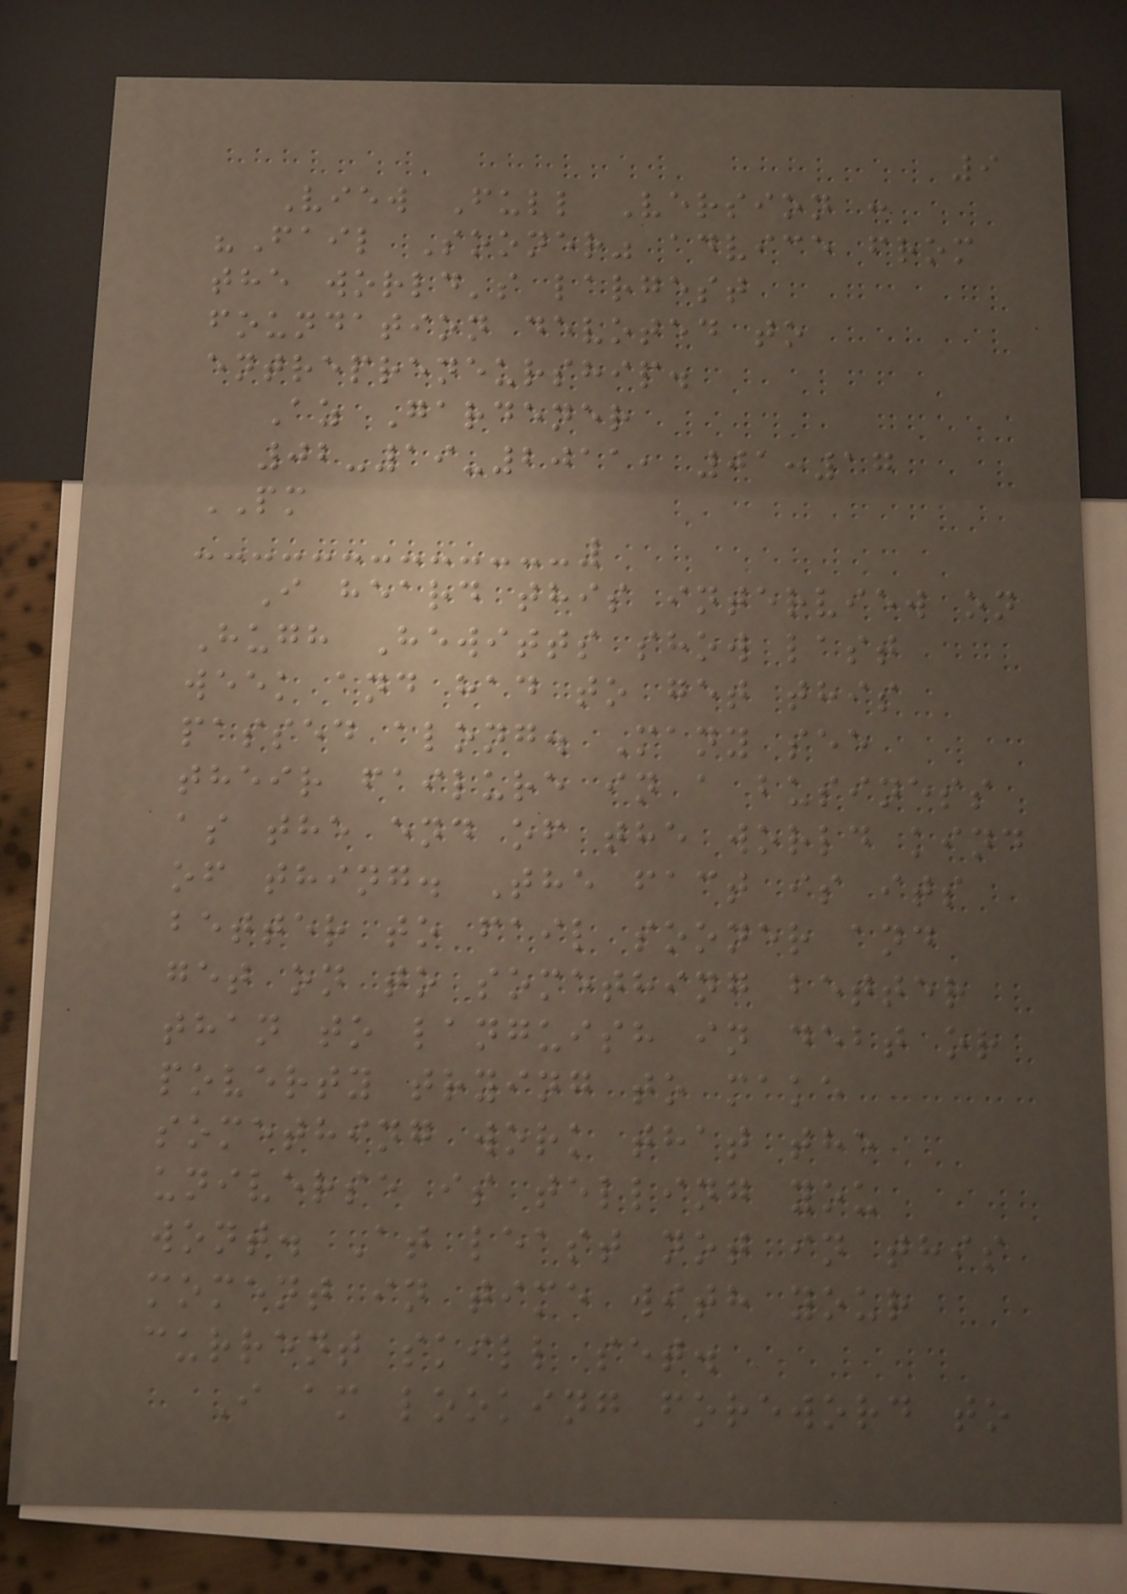9
View Full Version :
"Fail Sooner" advice from
the world's largest
foundation devoted to
entrepreneurship.
Az Gardener
02-19-2011, 01:17
PM
I heard this interview on
Hugh Hewitts show last
week and had to get this
passed along. Many see
their failure in a business
as the end of the world kind
of thing. The fact is its
better to fail sooner and
get on to something better
than to languish in debt or
poverty trying to make
something work that the
universe is telling you
wont. At least not in this
moment in time with your
current skill set.
I am looking foreword to
